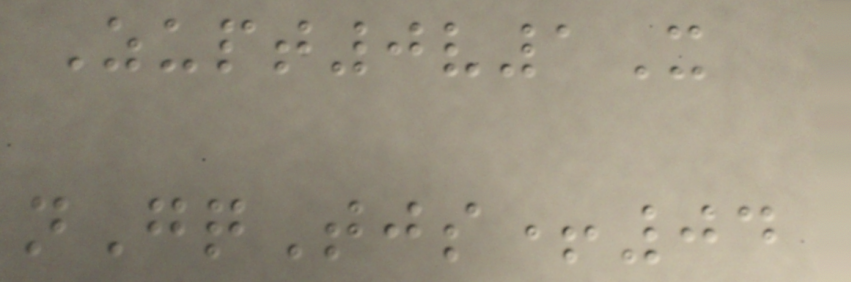Zupt0v1X
nGqTjs+04
